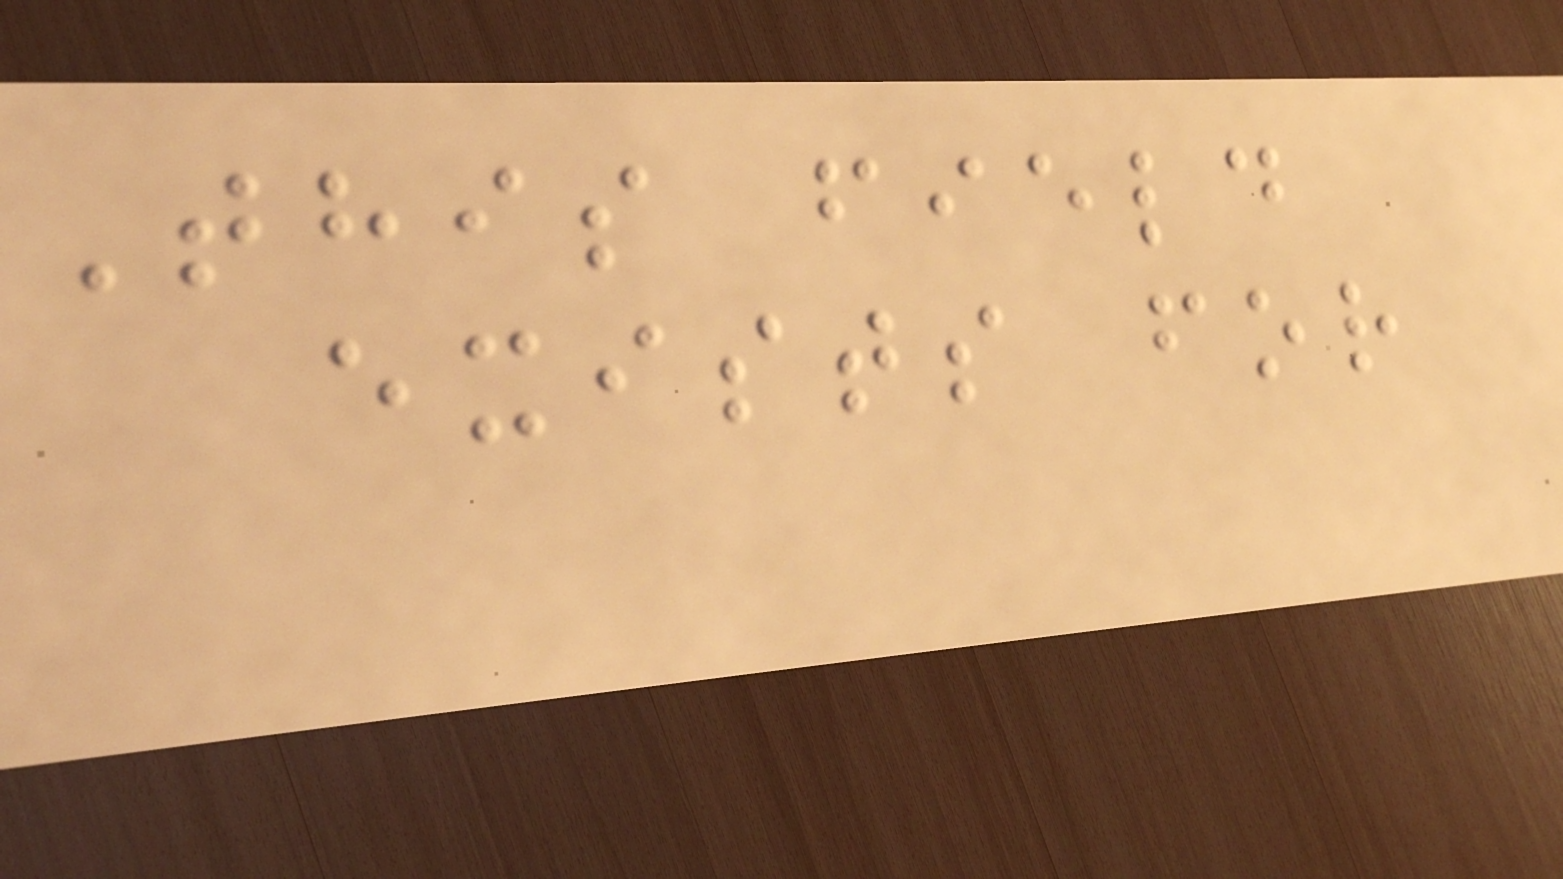This field
exists for
